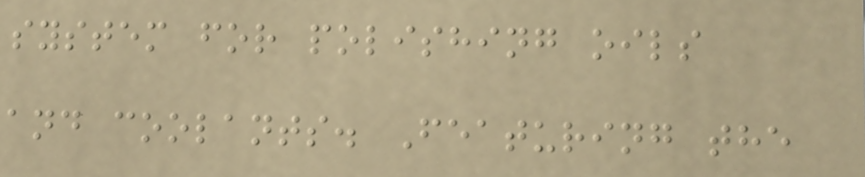system for polishing oils
and coolants. Featuring the
